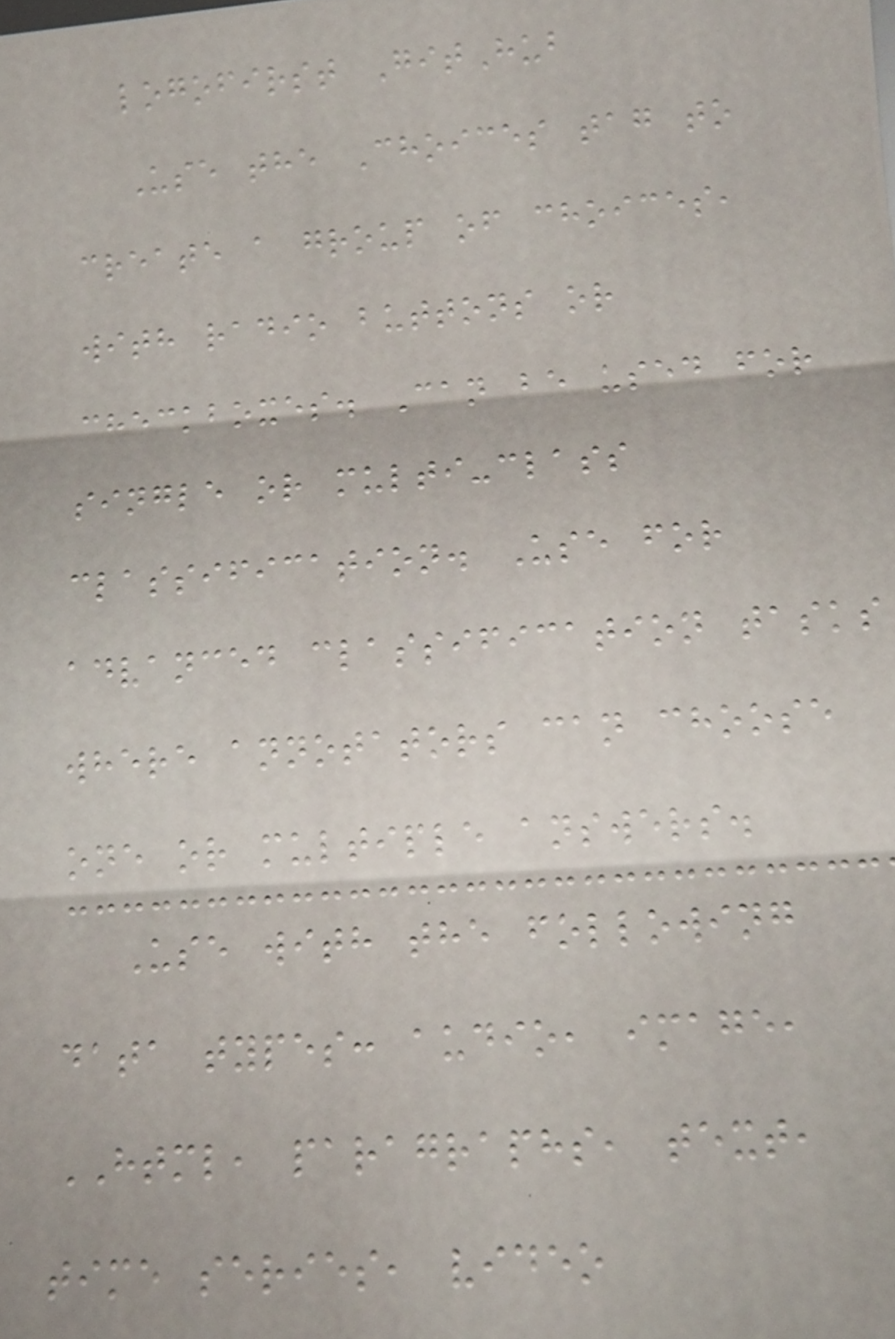logofirst GitHub
Use the Choices tag to
create a group of choices,
with radio buttons or
checkboxes. Can be used for
single or multi-class
classification. Use for
advanced classification tasks
where annotators can choose
one or multiple answers.
Use with the following
data types: audio, image,
HTML, paragraphs, text,
time series, video
